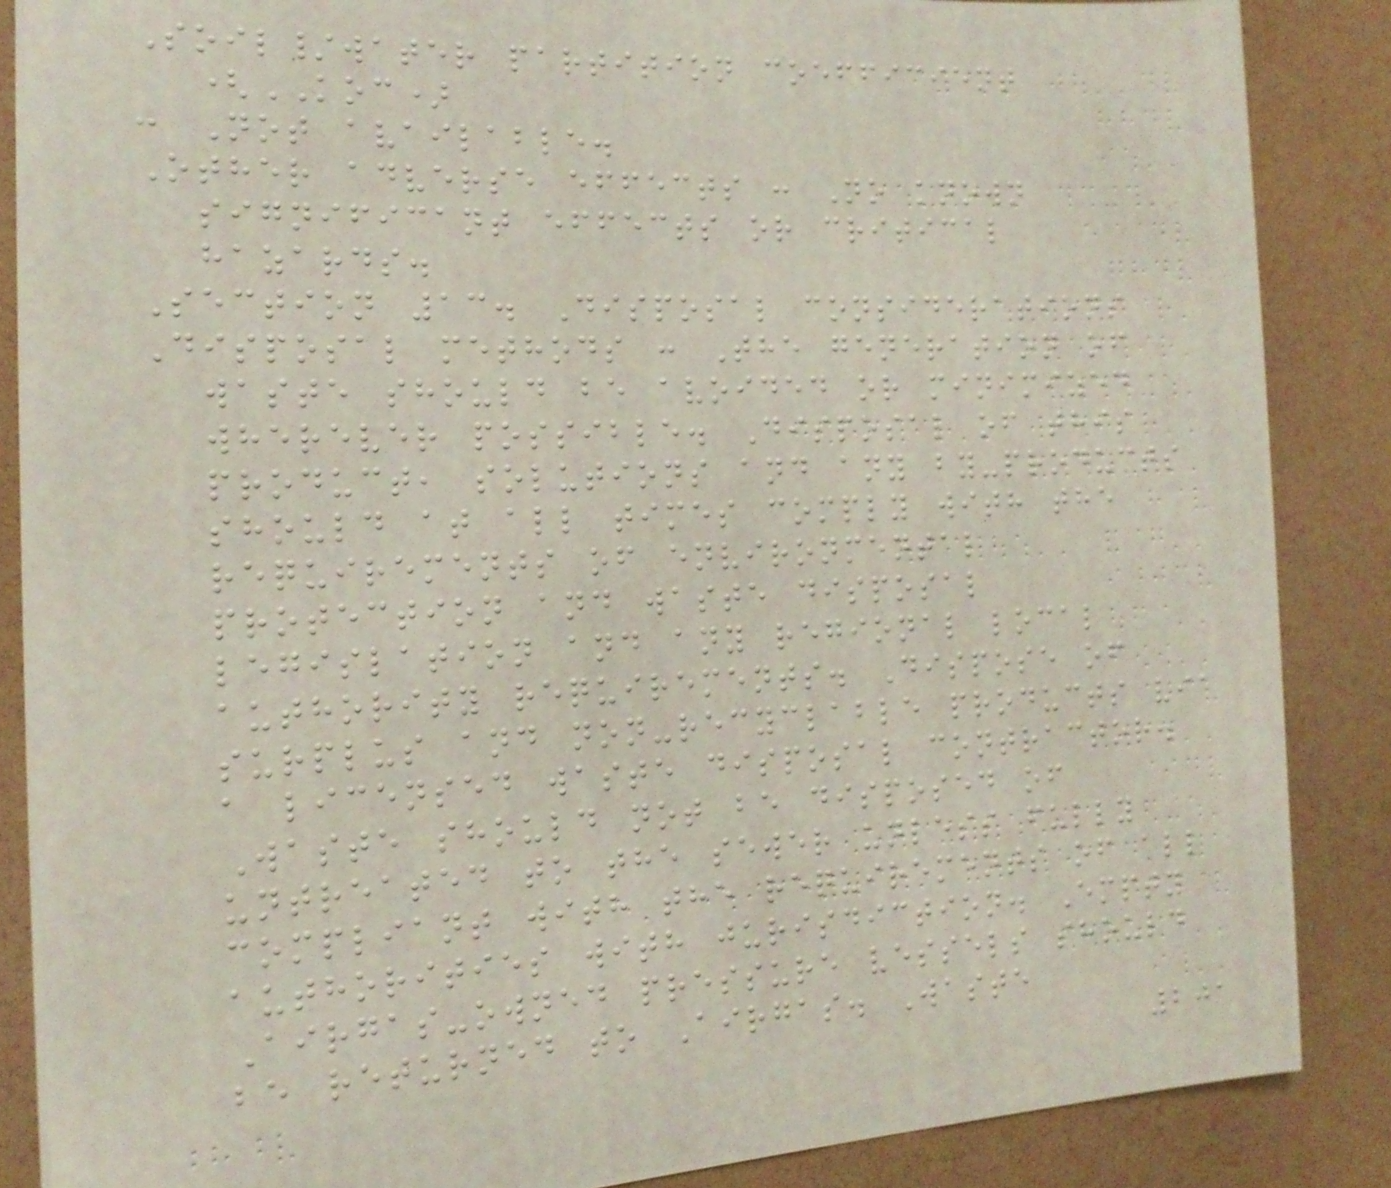Soil/water partition coefficient
(KOC)
: Not available.
Other adverse effects : No known
significant effects or critical
hazards.
Section 13. Disposal considerations
Disposal methods : The generation of
waste should be avoided or minimized
wherever possible. Disposal of this
product, solutions and any by-products
should at all times comply with the
requirements of environmental
protection and waste disposal
legislation and any regional local
authority requirements. Dispose of
surplus and non-recyclable products via
a licensed waste disposal contractor.
Waste should not be disposed of
untreated to the sewer unless fully
compliant with the requirements of all
authorities with jurisdiction. Empty
Airgas-owned pressure vessels should
be returned to Airgas. Waste
201
